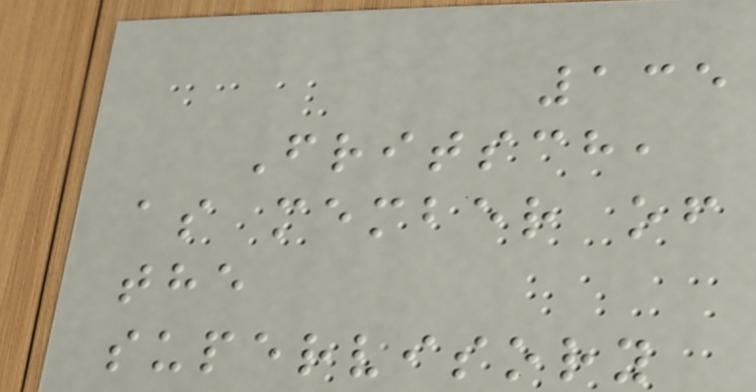135
Fritsch,
as member of
the
supervisory
